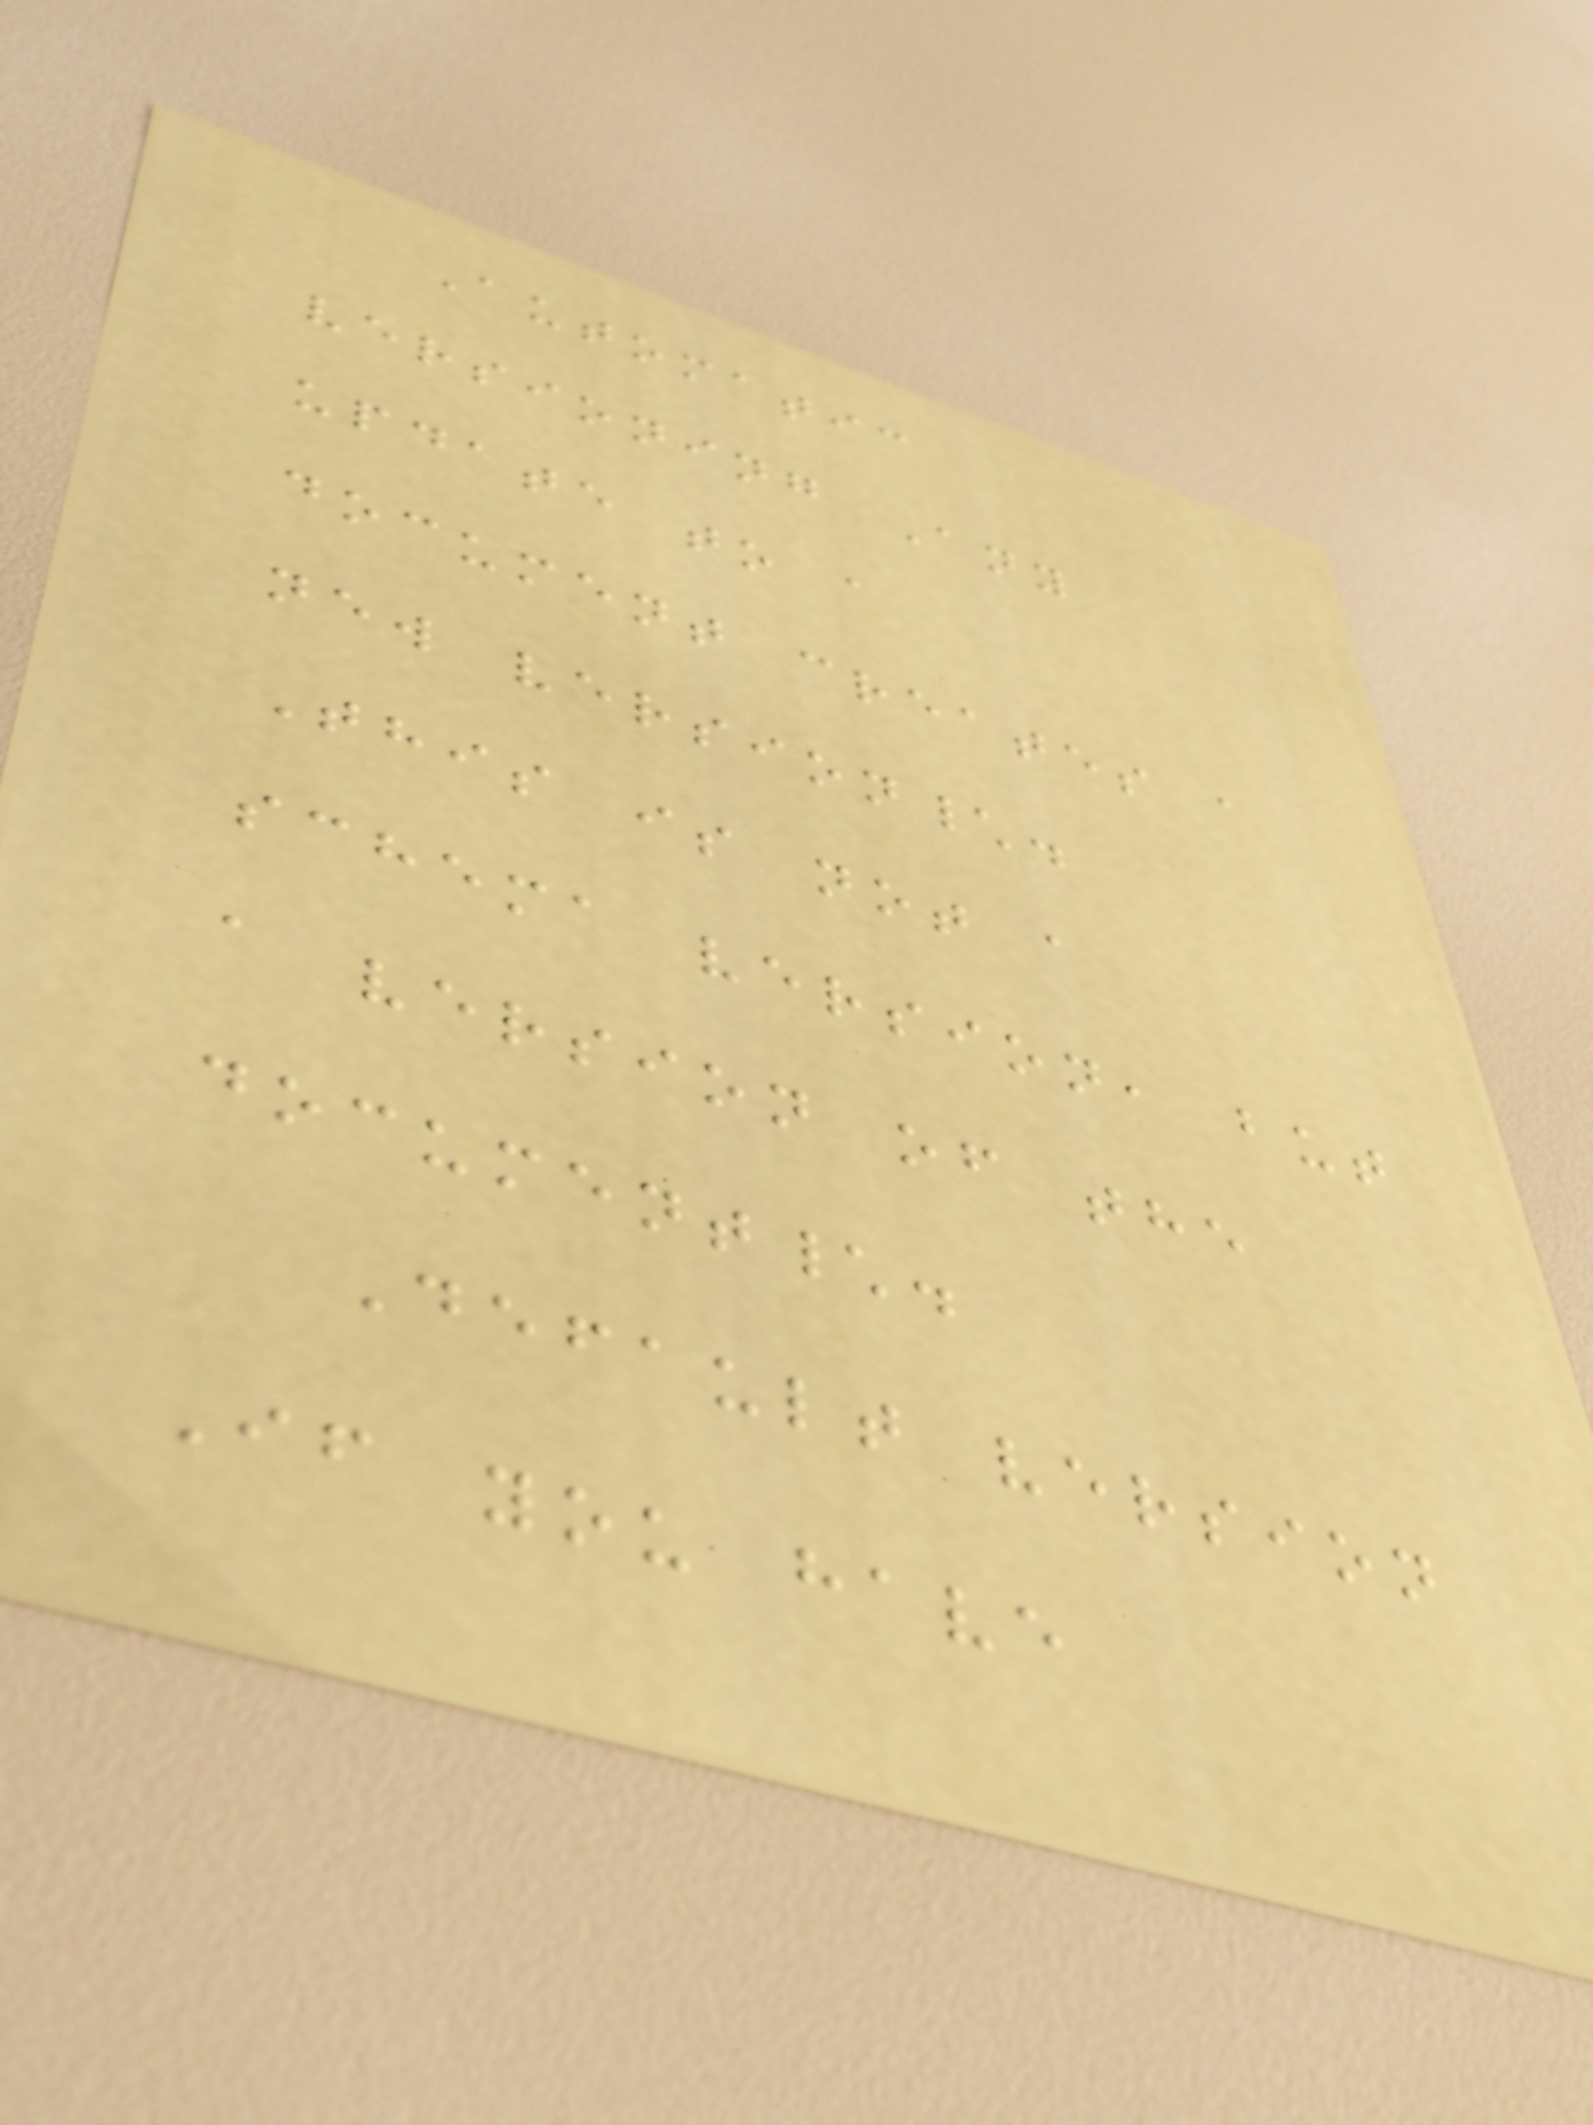Automatic
versioning Any
update to a
document creates a
new version\.
This is not a
schema version, but
a version of the
document\.
Default version
If you have
